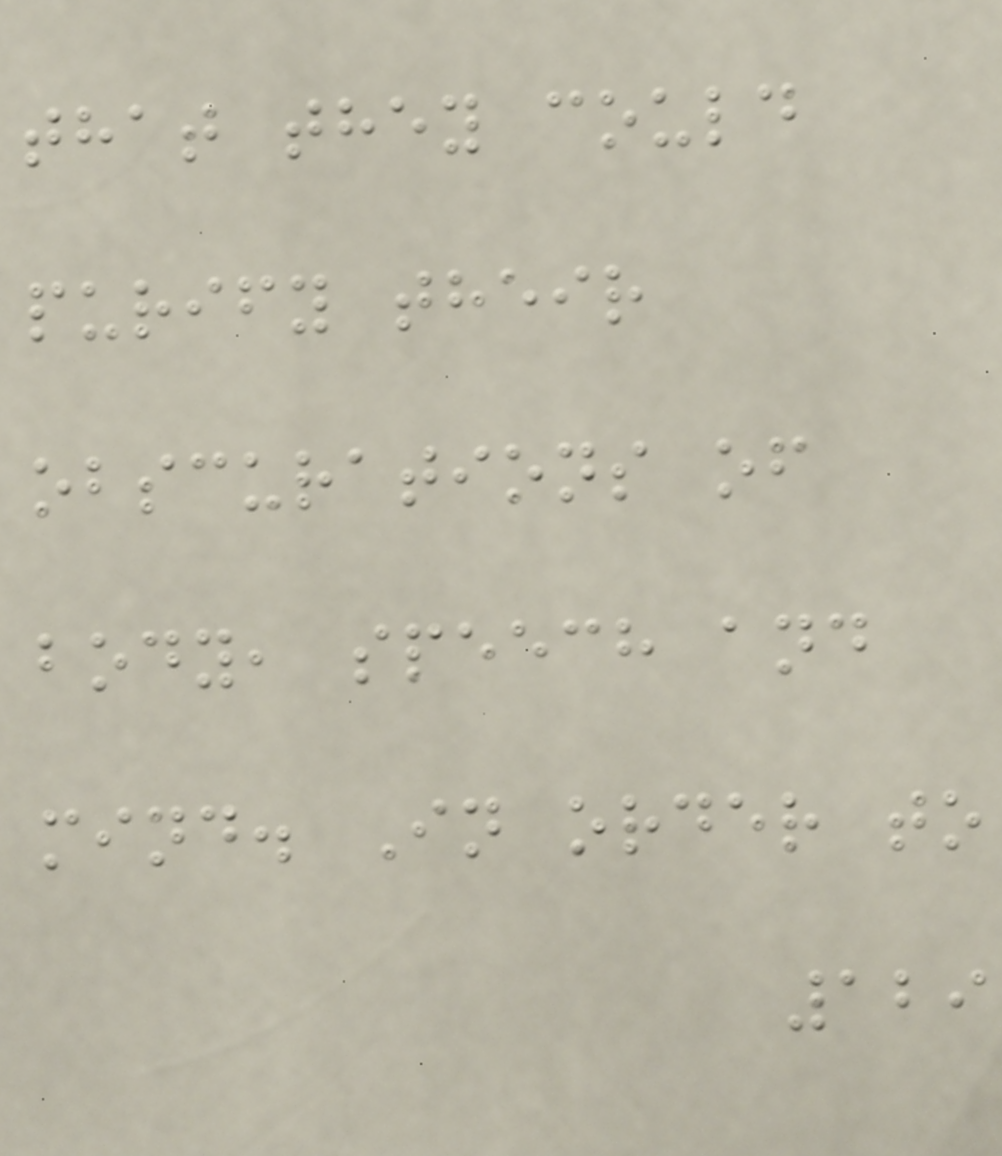that they could
purify their
obscurations of
body, speech and
mind. In order to
129
